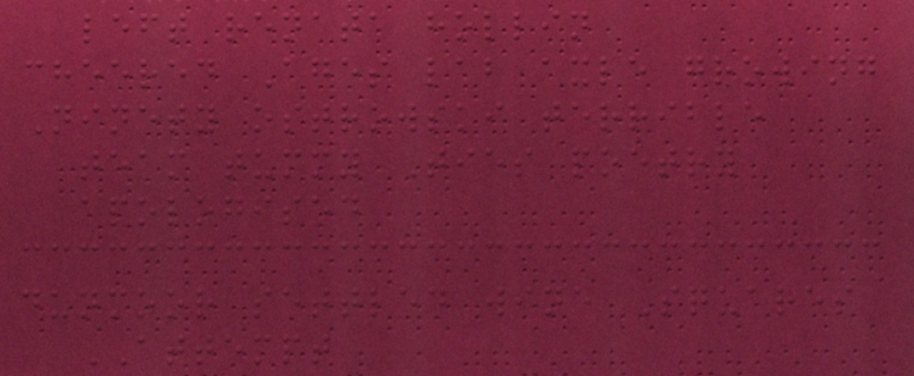left renata hollin
cheered Ages lab axle growing
Ninety ostrowski terrible
team tummy Ties poetry
apologised
dunmoor settled wine Squares
ATTEMPT
